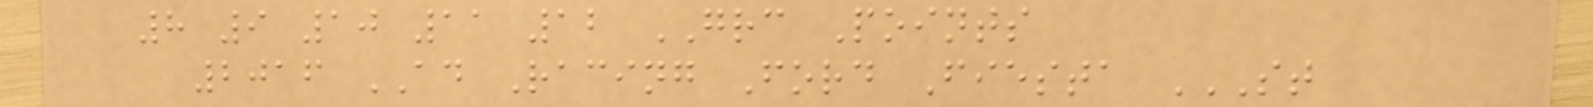8 9 10 11 12 GRC Points
2016 AD Racing Ford Fiesta ST
